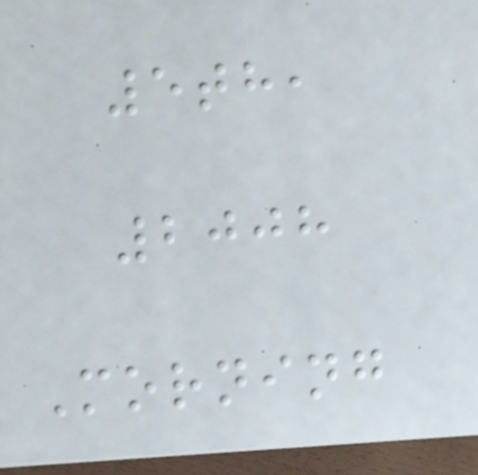5th,
2008
Morning
